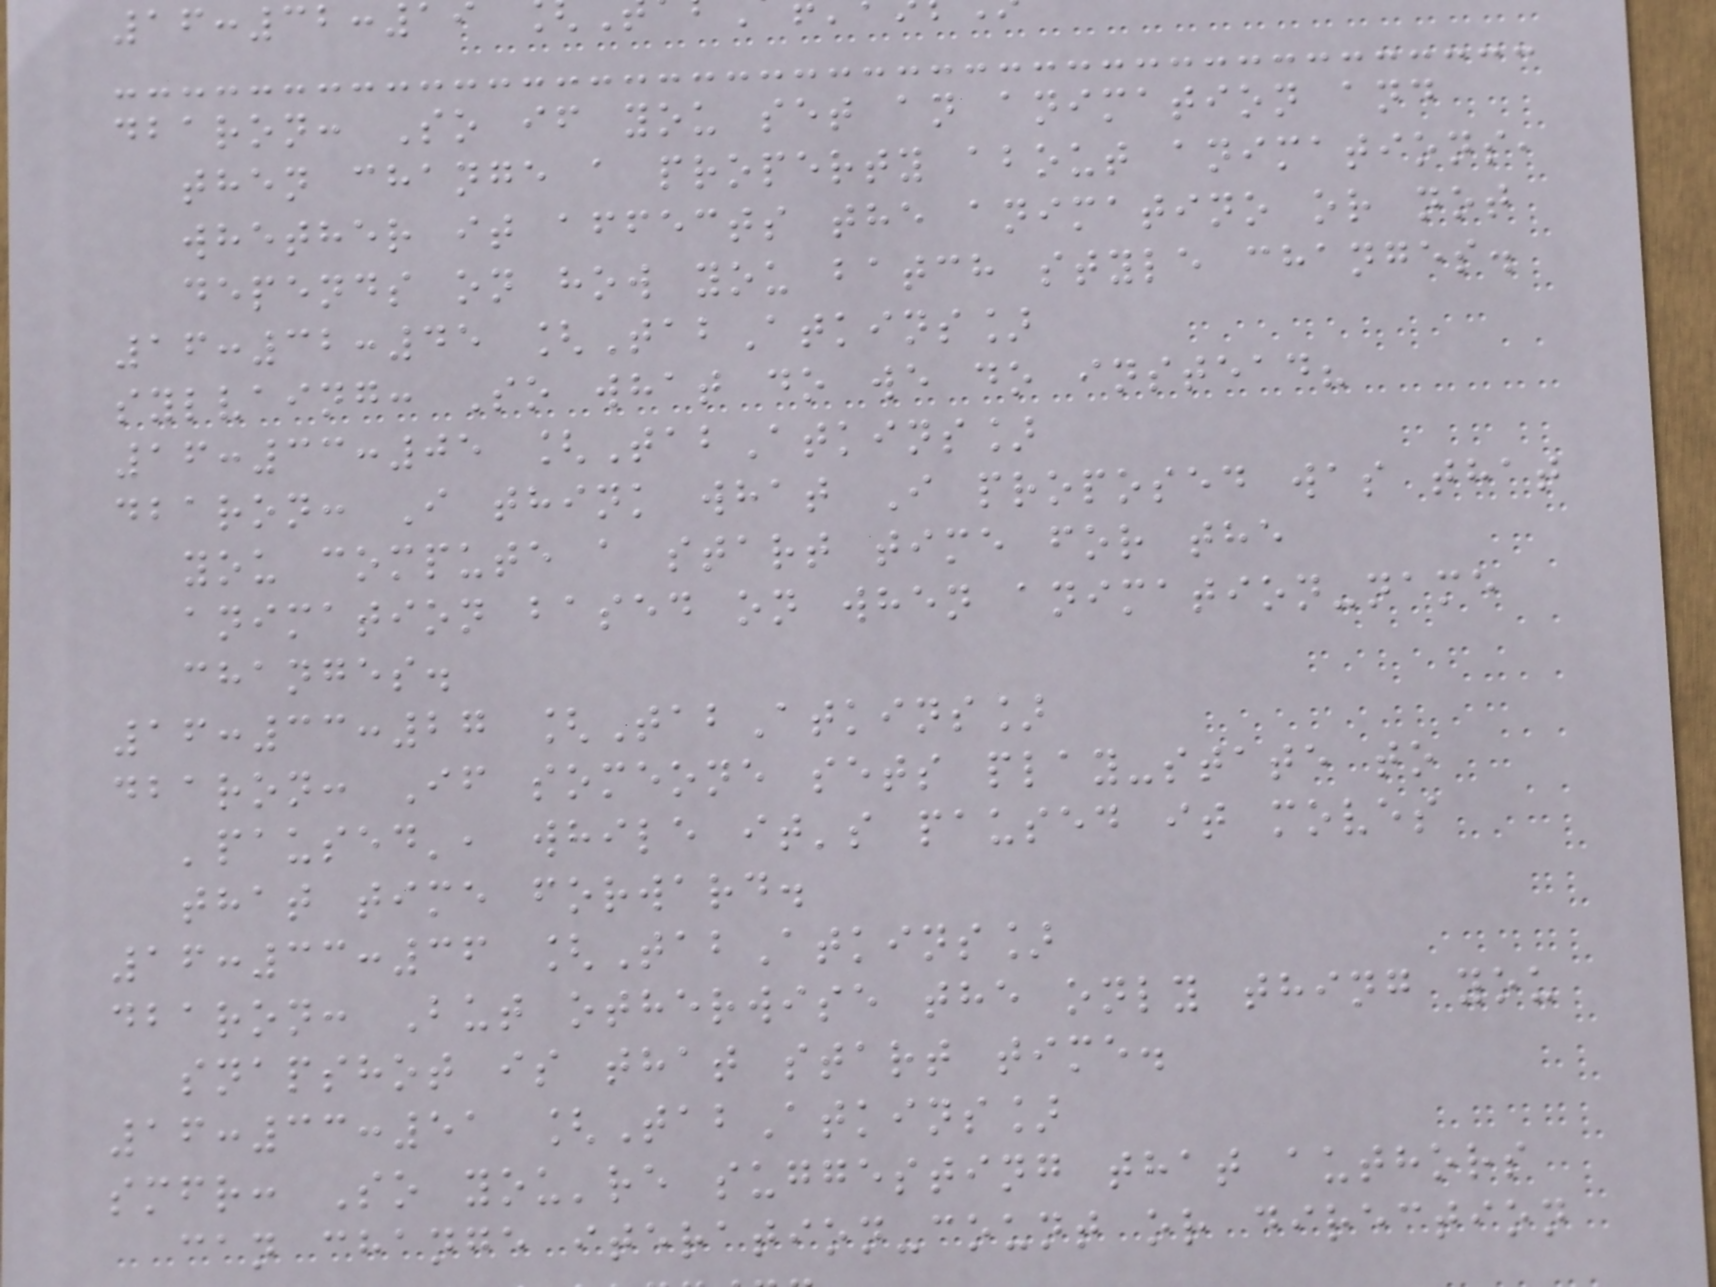16:32:1
dbaron: So if you set an animation and
then change a property about animations,
whether it affects the animatino or not
depends on how you batch style changes.
16:32:45 [TabAtkins]
sylvaing: So what do we do instead?
16:33:05 [TabAtkins]
dbaron: I think what I proposed was that
you compute a start time for the
animation based on when animation-name
changes.
16:33:27 [TabAtkins]
dbaron: If someone sets play-state to
'paused', while it's paused it moves
that time forward.
16:33:36 [TabAtkins]
dbaron: But otherwise the only thing you
snapshot is that start time.
16:33:51 [TabAtkins]
smfr: So you're suggesting that authors
can change iteration-count or direction
